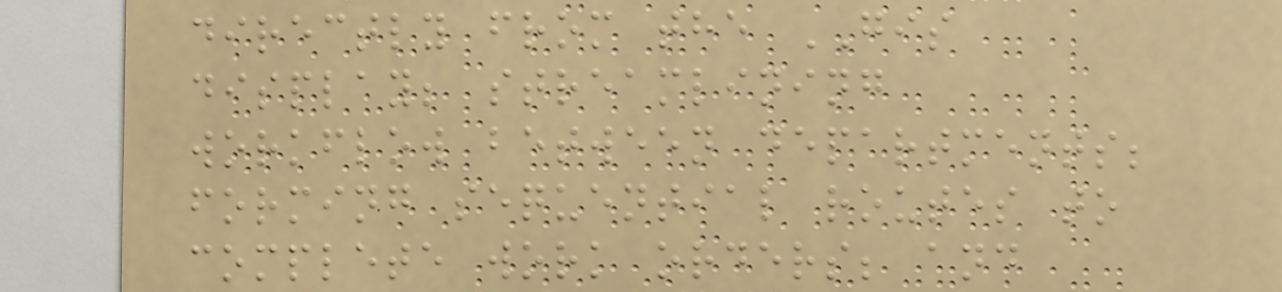directly from the GIS
display; streamlining
workflow between departments;
forming sequential routes to
complete work orders; and
